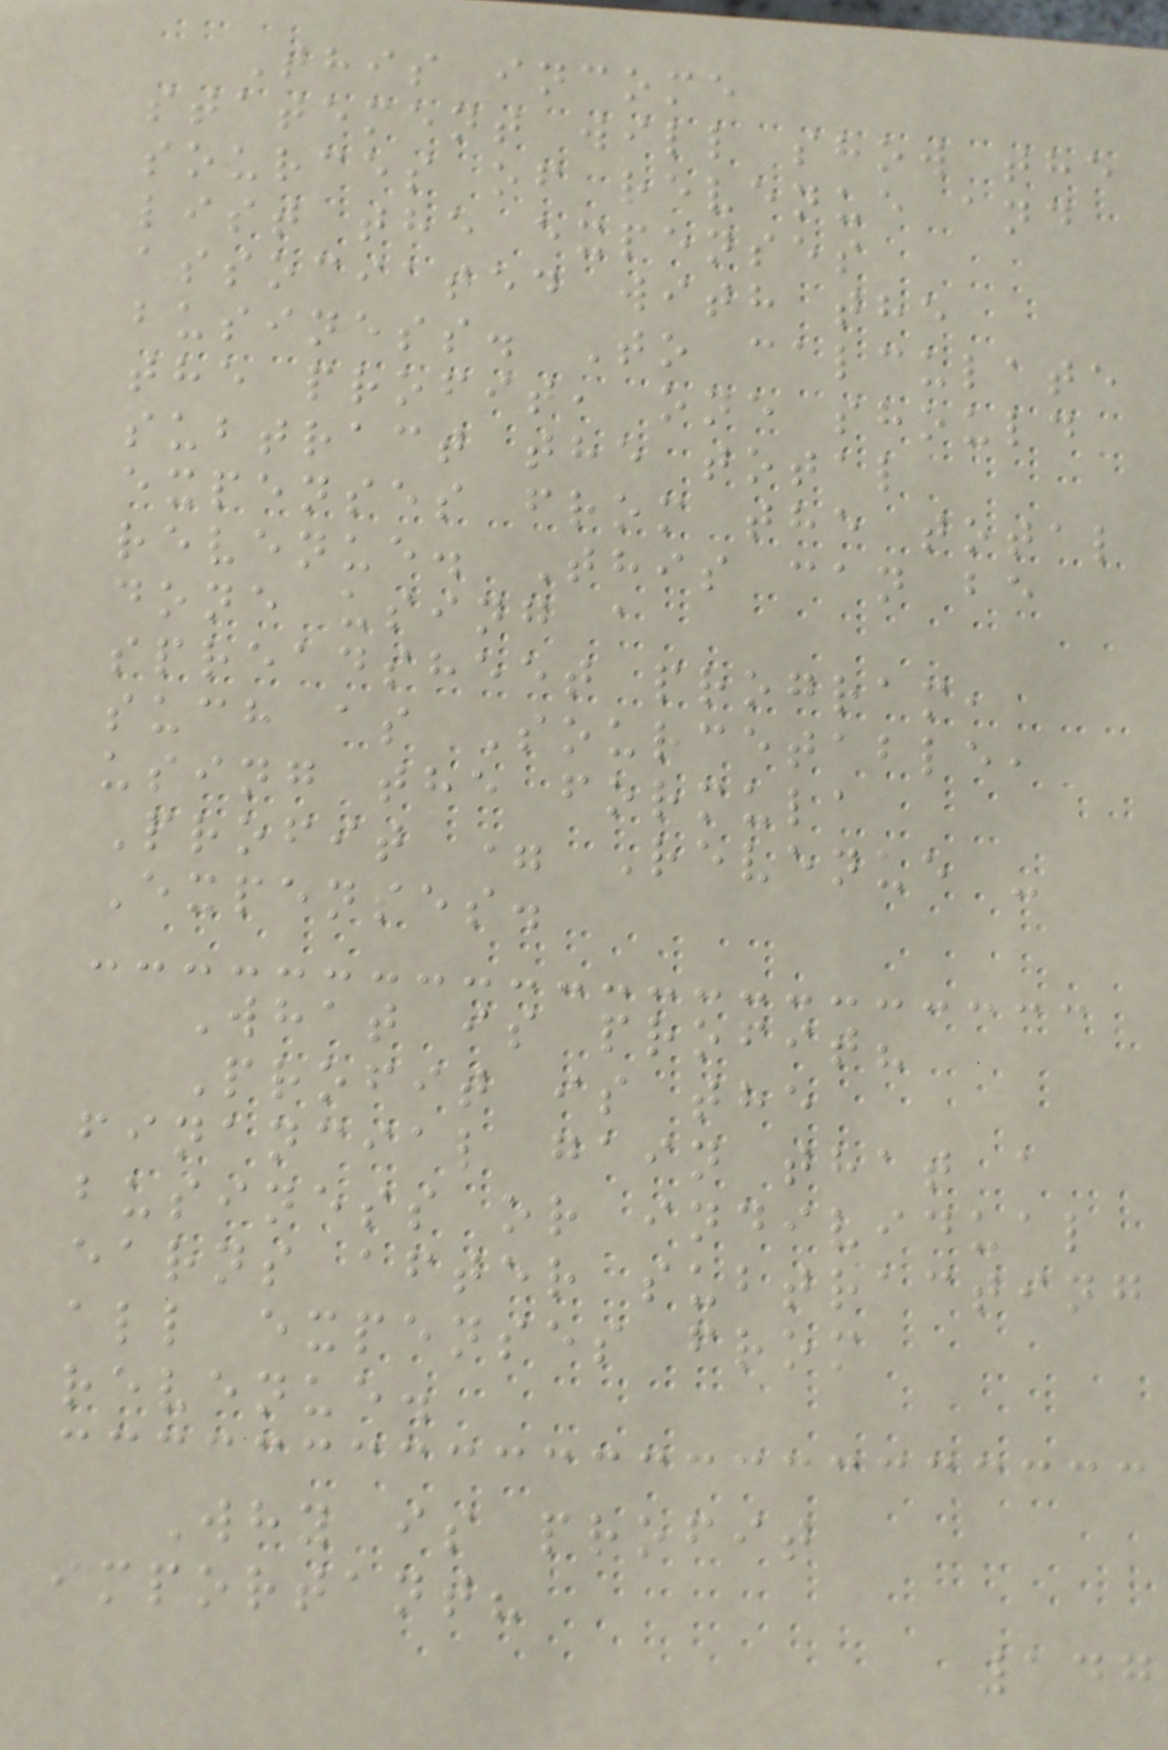This income
statement will show the
sources of revenue and
list the expenses
associated with the
business. To calculate
the profit, one should
subtract the total
expenses from the total
revenue. This can be
done using a
spreadsheet program,
such as Sourcetable,
using the formula
Profit = Revenue -
Expenses.
What is profit?
Profit is the
financial gain that a
business or individual
earns after subtracting
all expenses from
revenue.
Why is profit
important?
147
